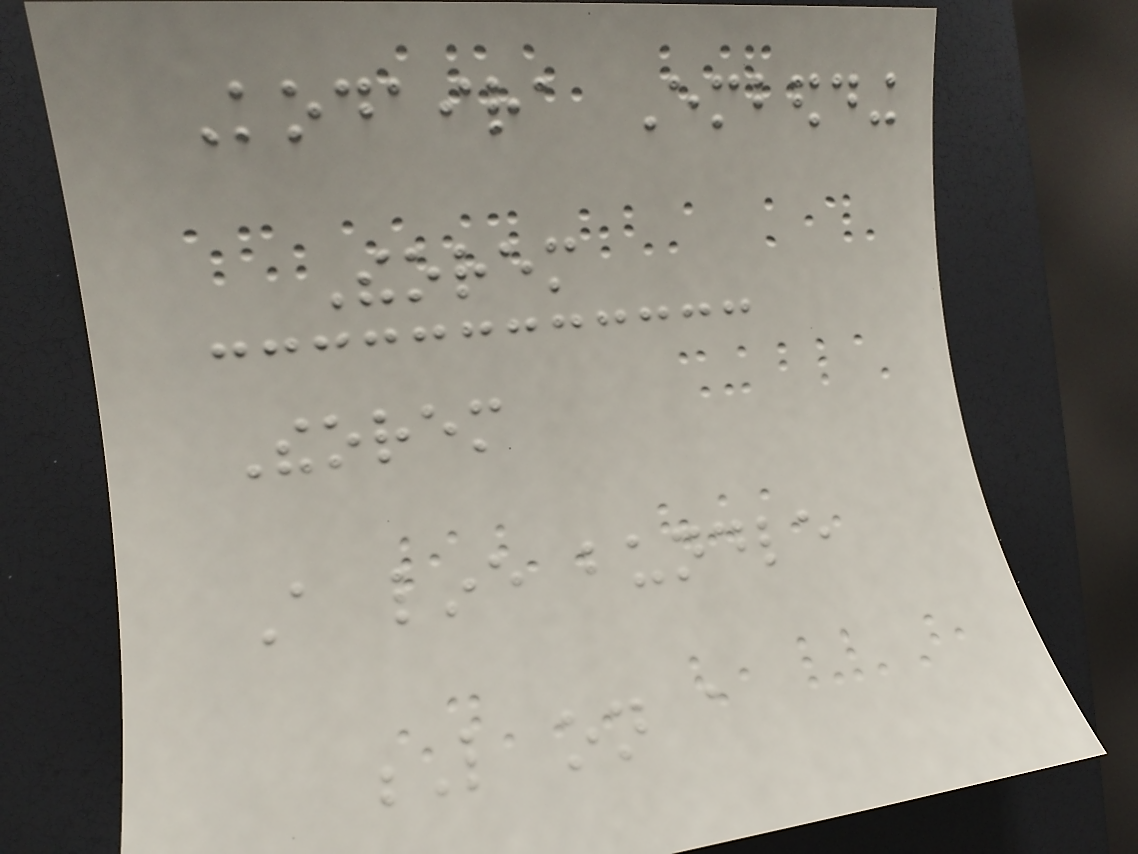Kodaira Embedding
Theorem
Theorem
A line bundle
L on a
